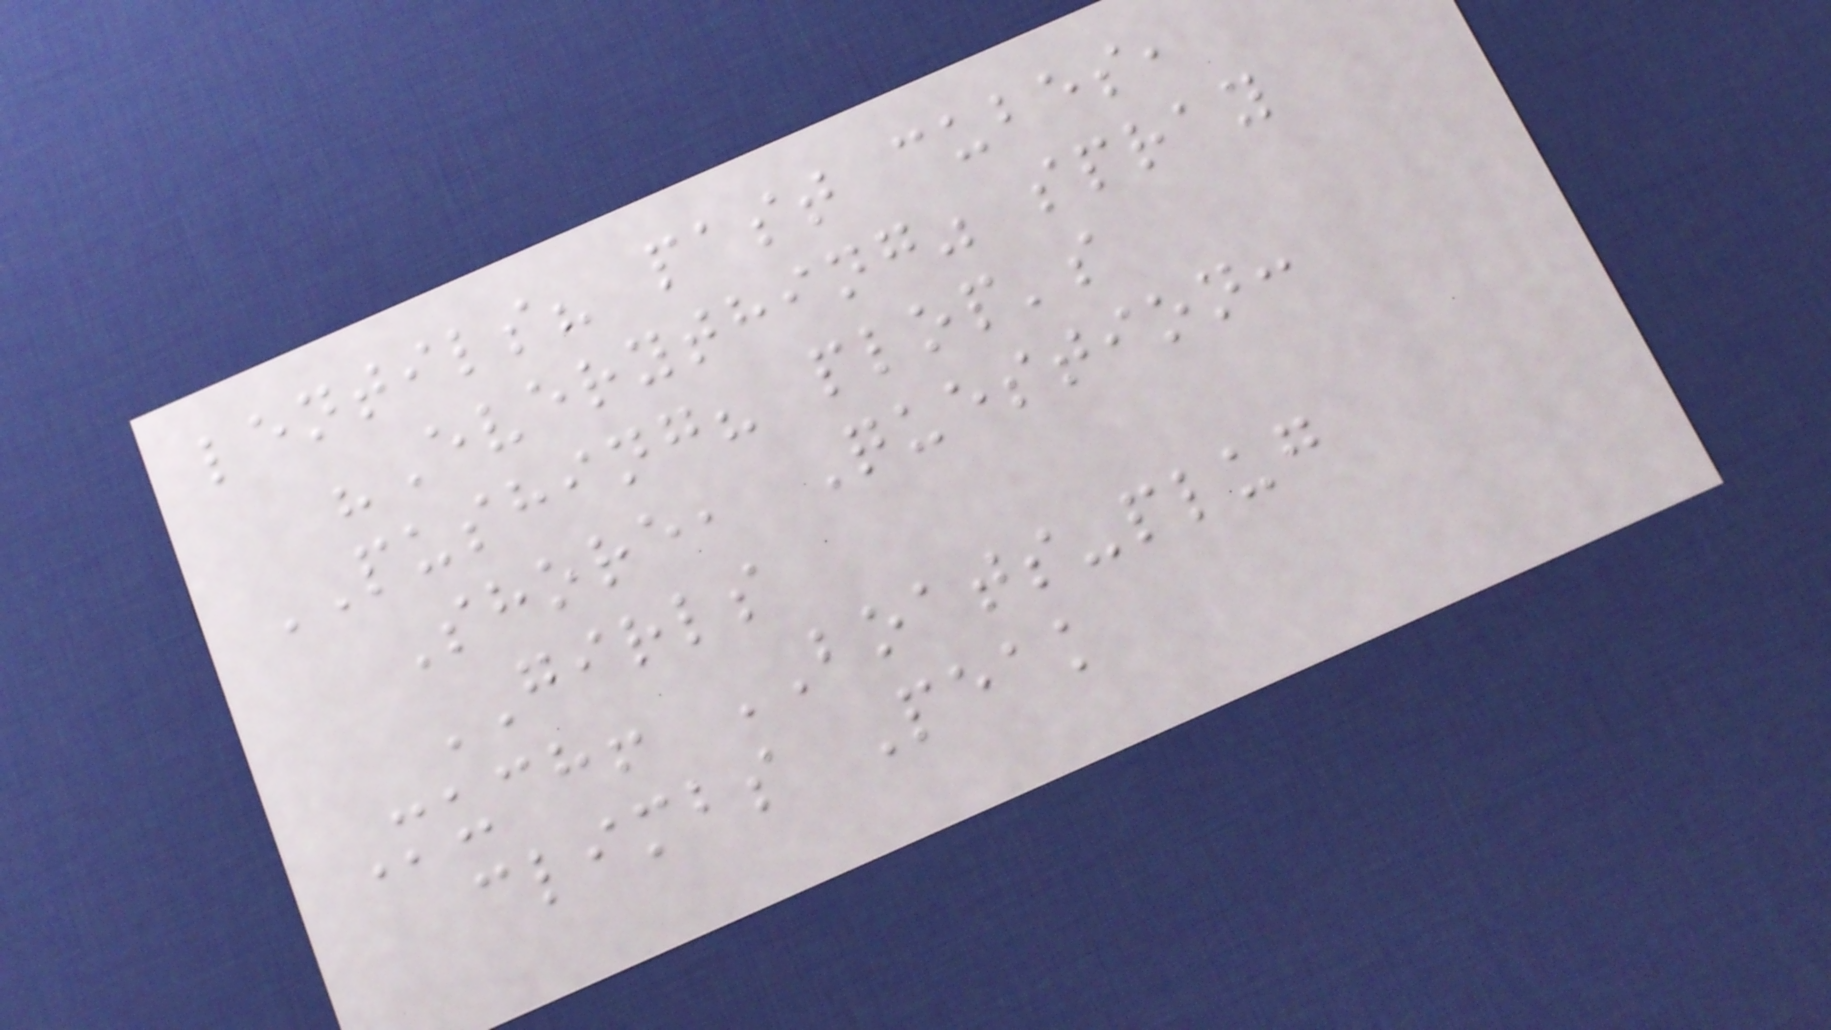lentils? past cubes,
"Everything" spray
PUSHING? plop's
Shore, Question:
GIRLS
Much! BOATS-plug
climbs Peak
